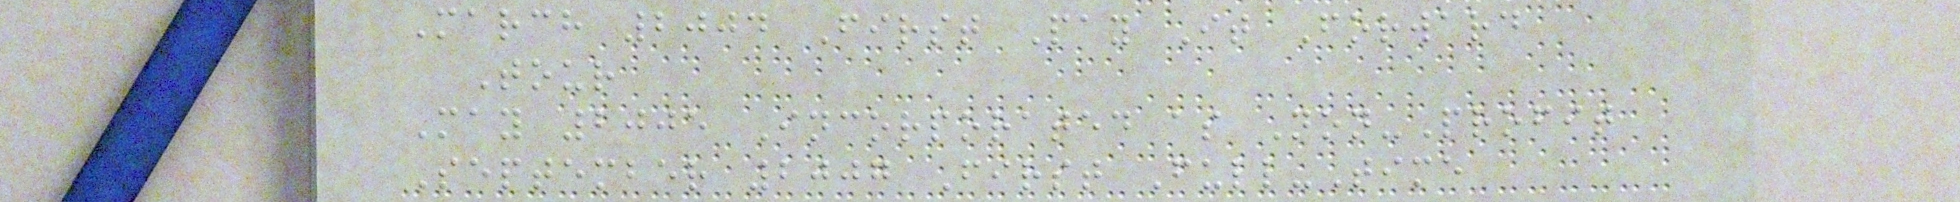March 2004 First Pay It Forward
Tour
May 2005 Incorporated as Non-Profit
September 2007 First Full-Time
